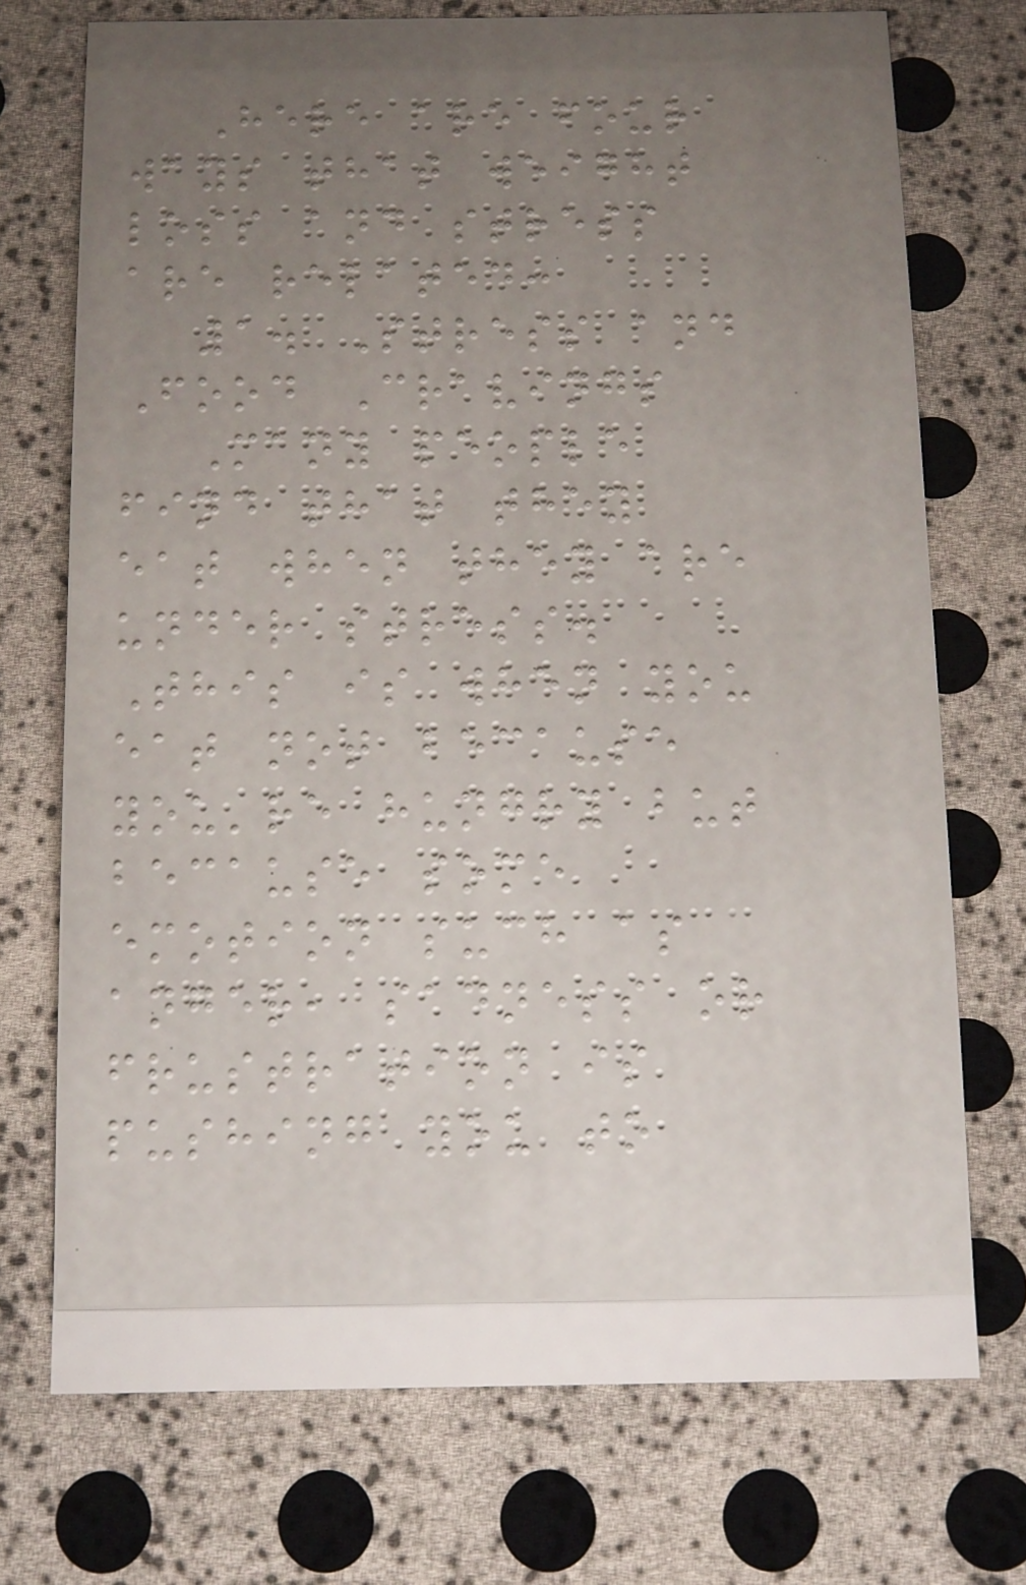Here are four
ways that weight
loss and stress
are related:
1. Stress and
Food Cravings
Many people
find that they
eat when they are
under stress.
This is when you
eat not because
you're hungry but
because some
emotion such as
anger, sadness or
frustration is
pushing you to
